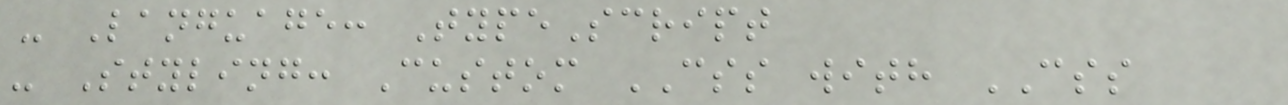- Language: TypeScript
- Styling: Custom CSS with CSS
